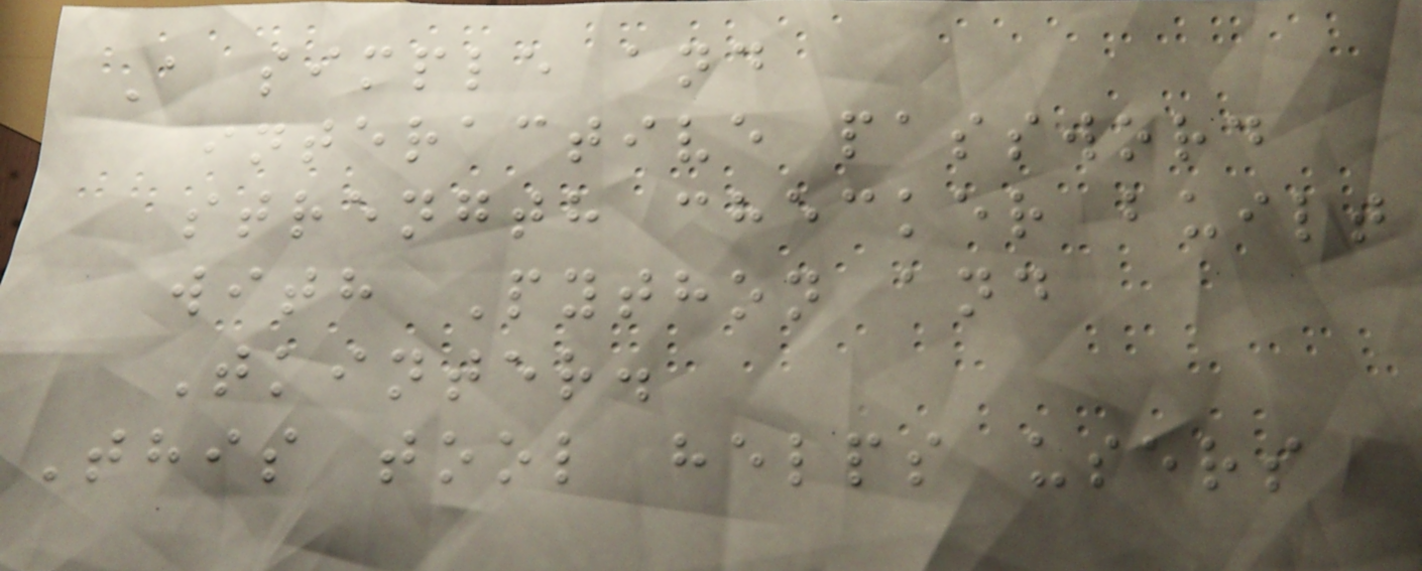A simple and
interactive password
strength checker built
with Python and
Tkinter.
This tool helps users
